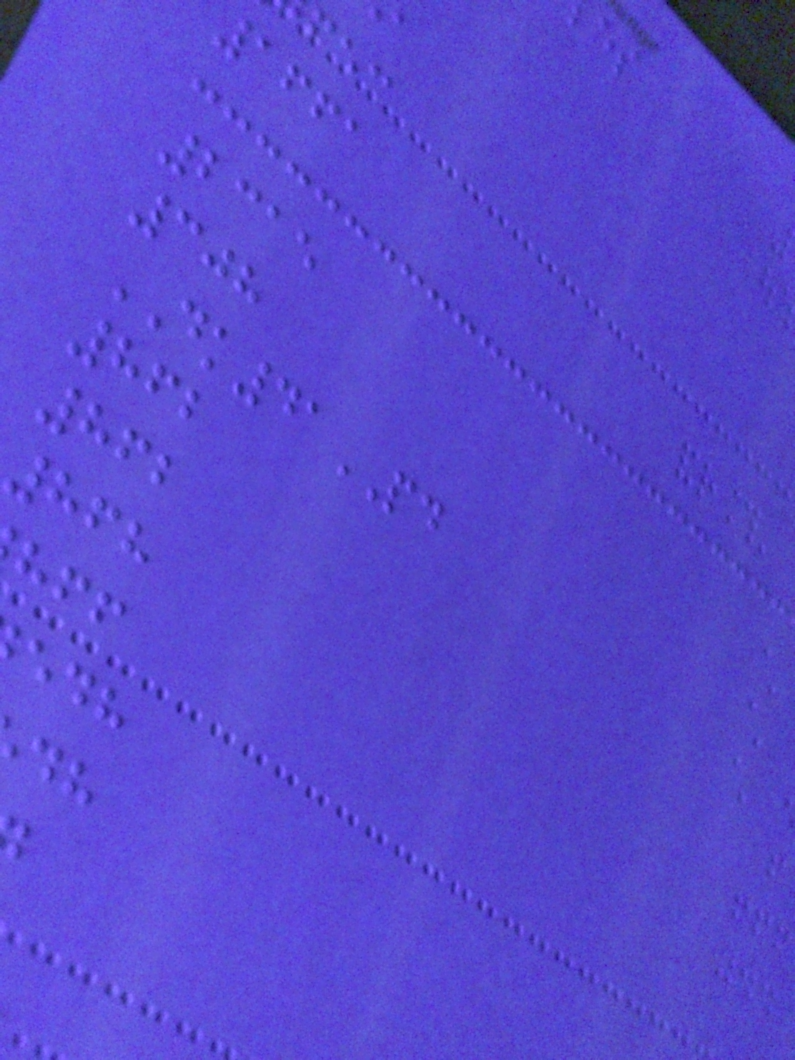1661
2315
308
DK41PD
862
862
868
